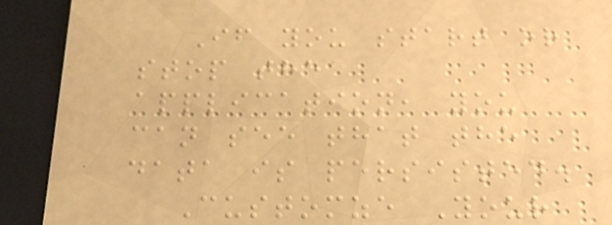If you start or
stop the
application, you
can see that the
data is persisted.
Customze Your
